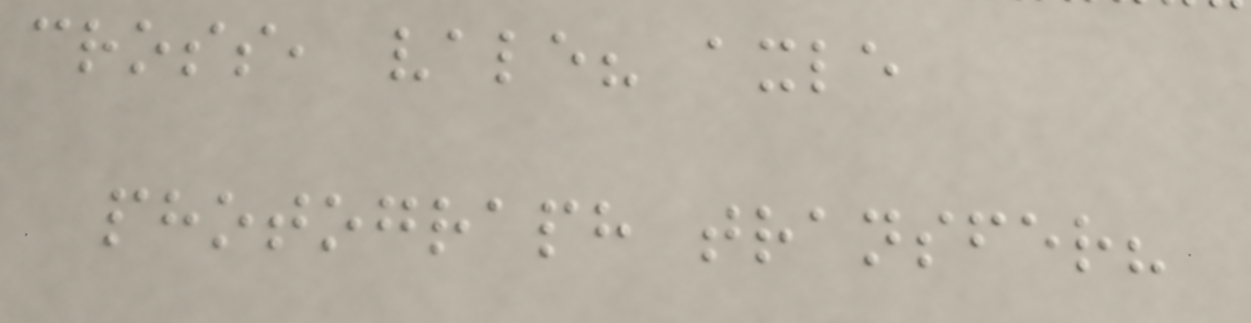cross, vale? axle
photograph transfer?
